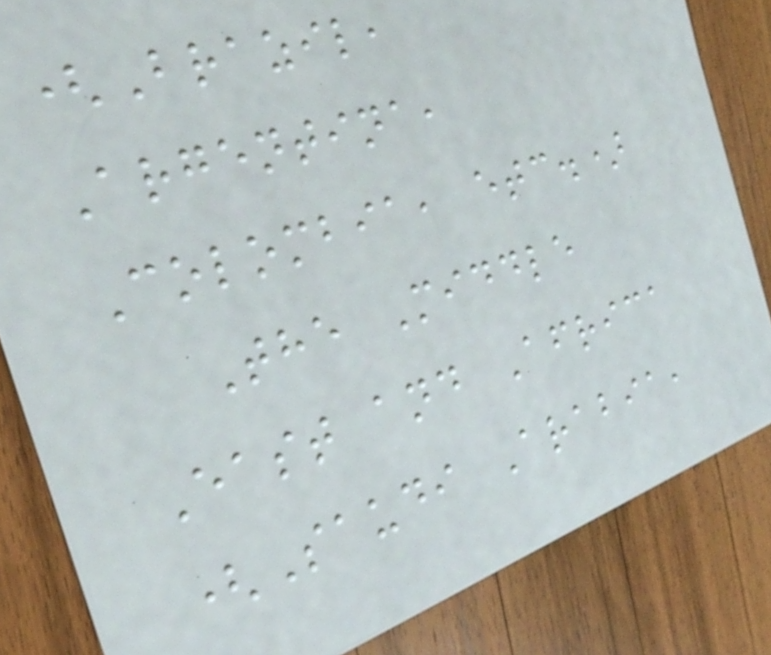(Brazil,
Argentina,
Colombia, etc.)
The Middle
East and Africa
(Saudi Arabia,
